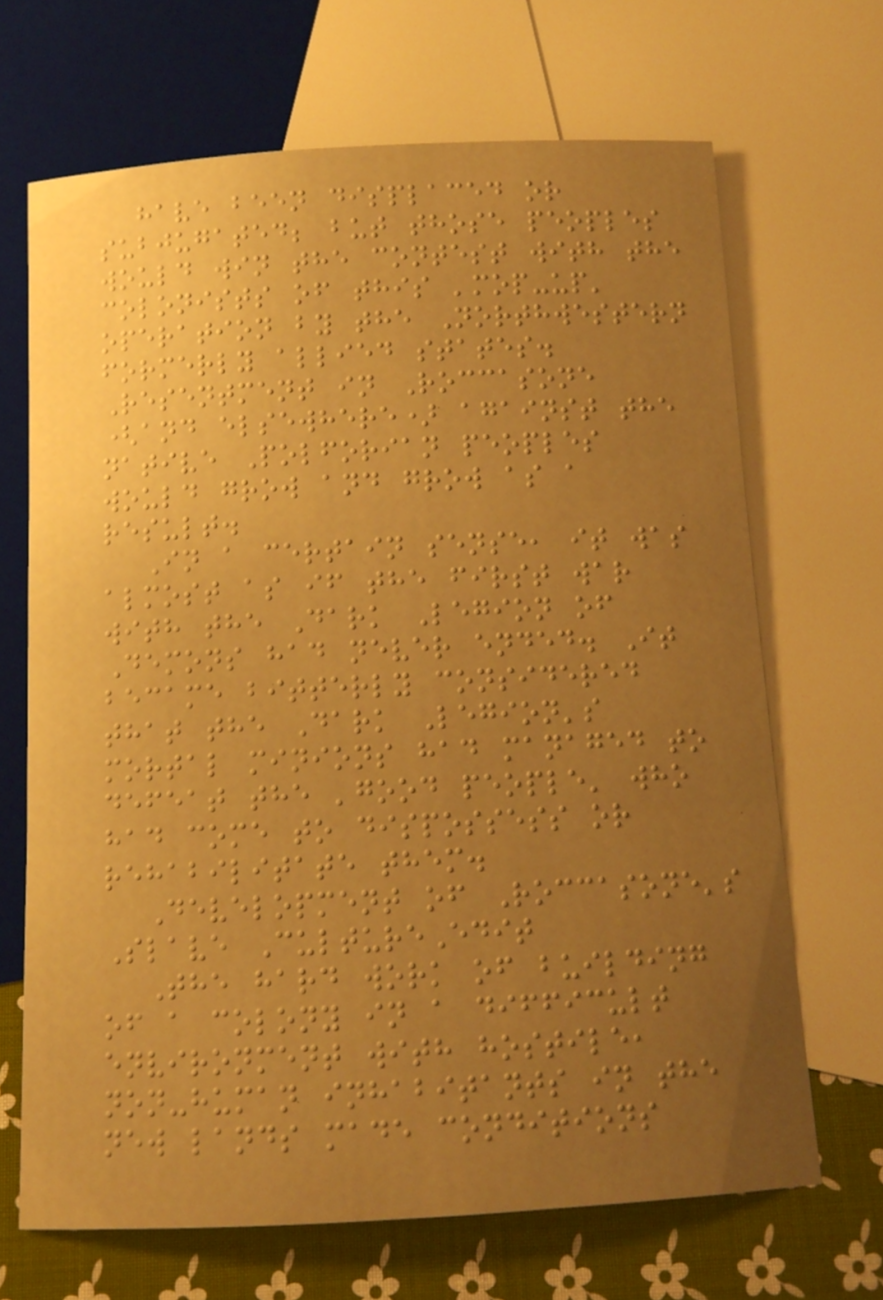have been displaced or
subjugated; but those peoples
would win the contest with the
colonists of this 'mop-up'
operation by the Northwestern
formerly allied states.
Resentment in Roccasone
(and elsewhere) against the
native Polforian peoples
would grow and grow as a
result.
In a certain sense, it was
almost as if the first war
with the Dark Legion of
Demons had never ended. It
became bitterly considered
that the Dark Legion's
mortal minions had managed to
defeat the 'good people' who
had come to dispossess or
rehabilitate them.
Development of Roccasone's
Slave CultureEdit
The hard work of building
of a colony in a difficult
environment with hostile,
non-human inhabitants in the
new lands made conditions
